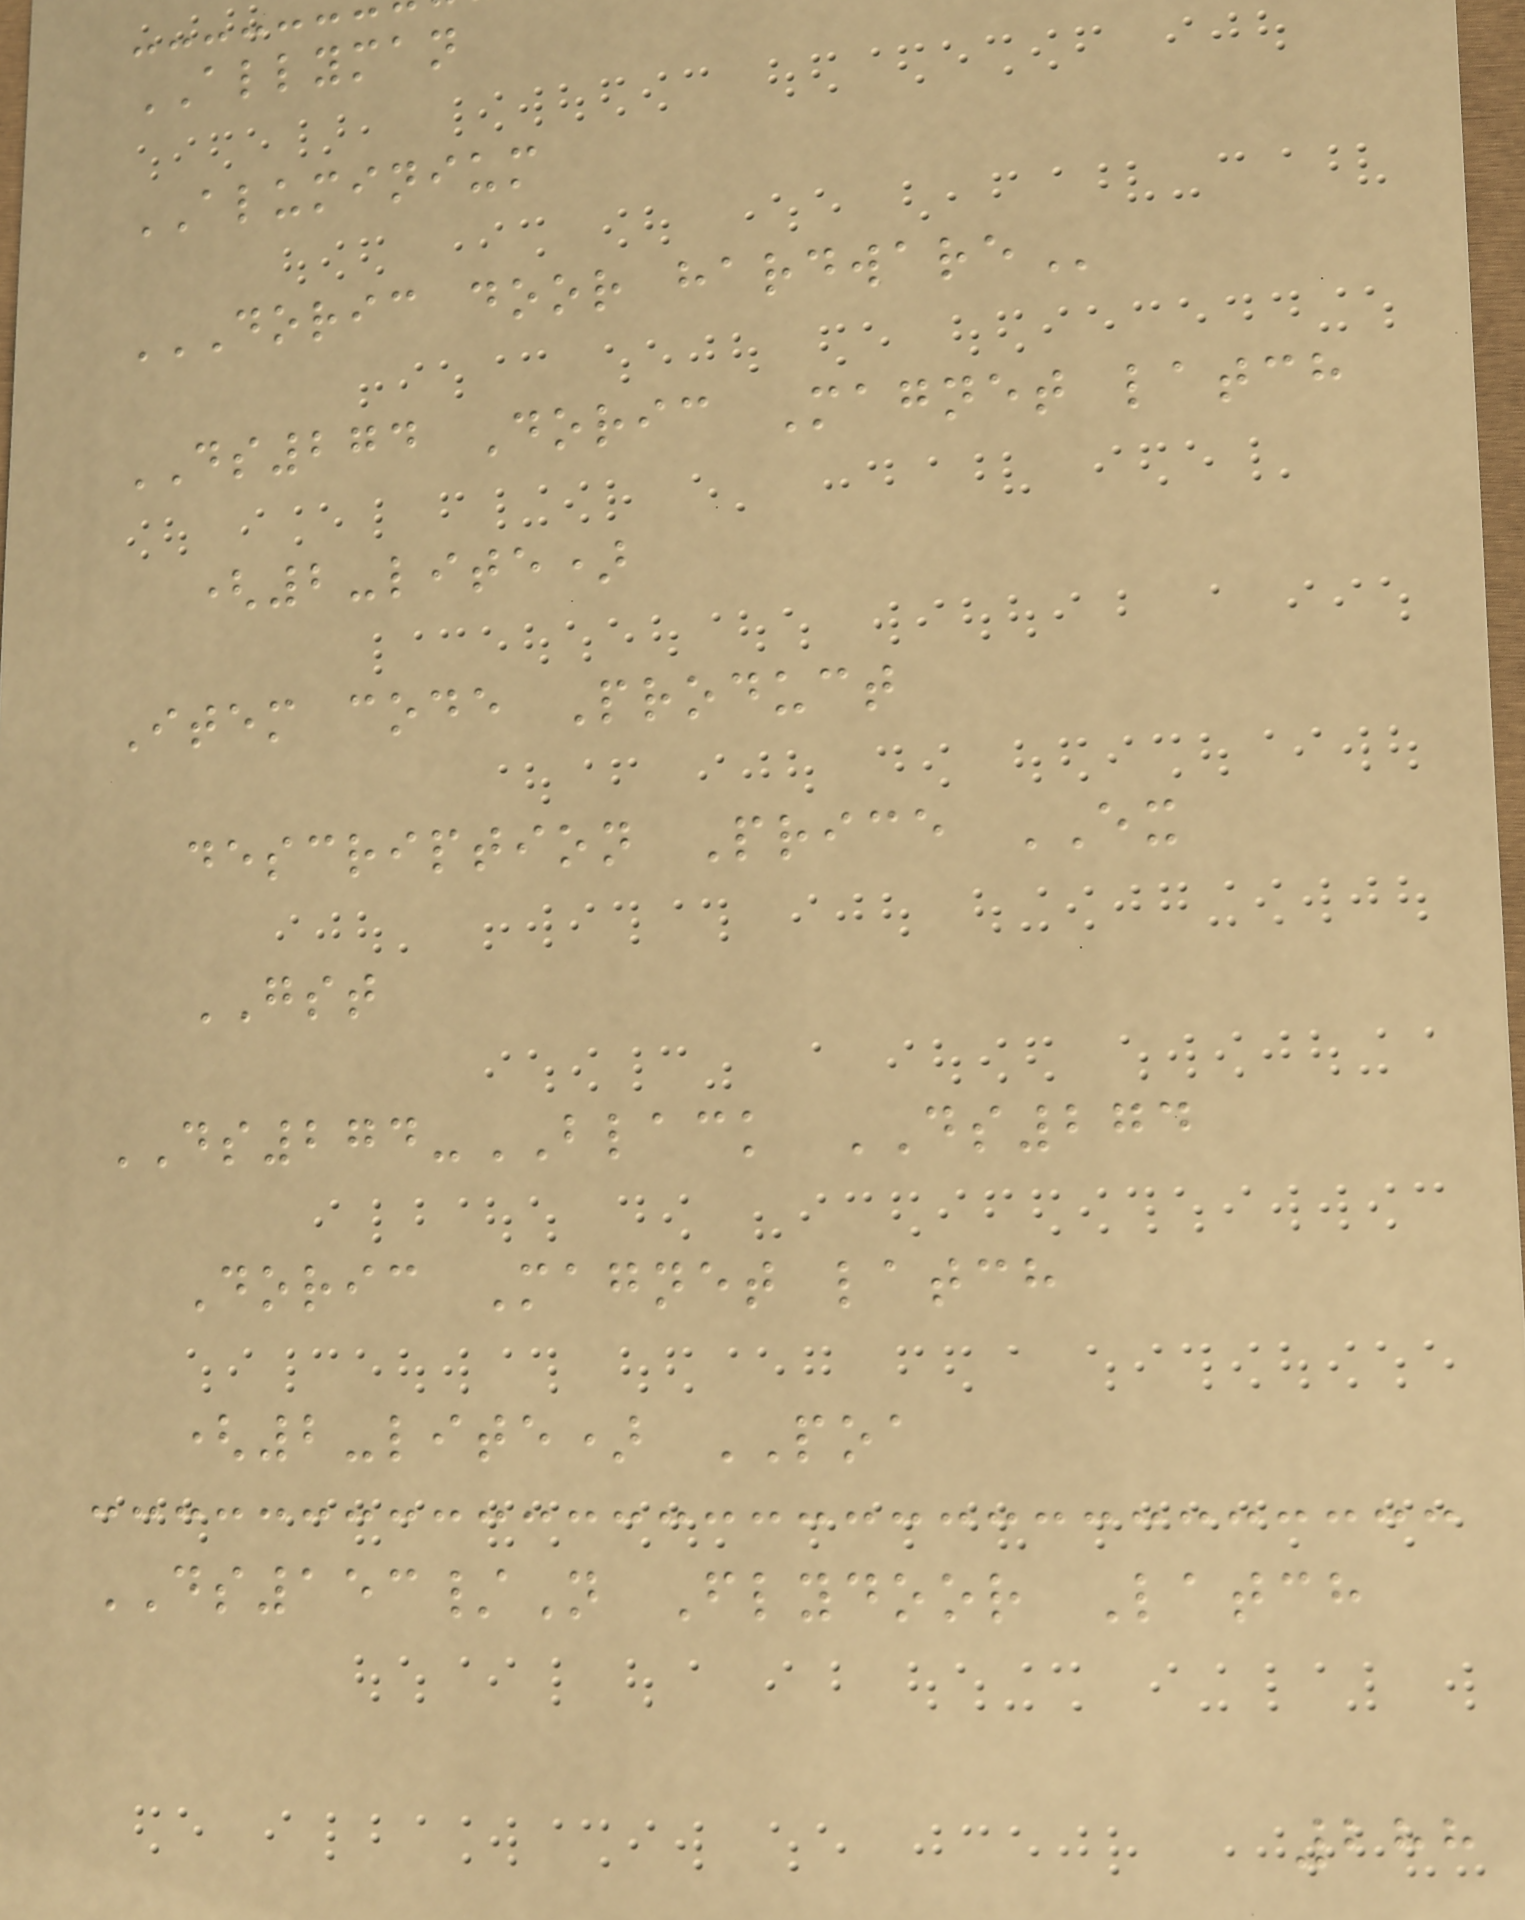ALLYMAN
ALUMINIUM
DORIC DOOR HARDWARE
DS274 Doric Magnet latch
(2-lite)
Item code Product
description Price EX
GST
DS274-BLACK DS274
Doric Magnet latch
(2-lite) POA
DS153/N Flydoor Latch
288
